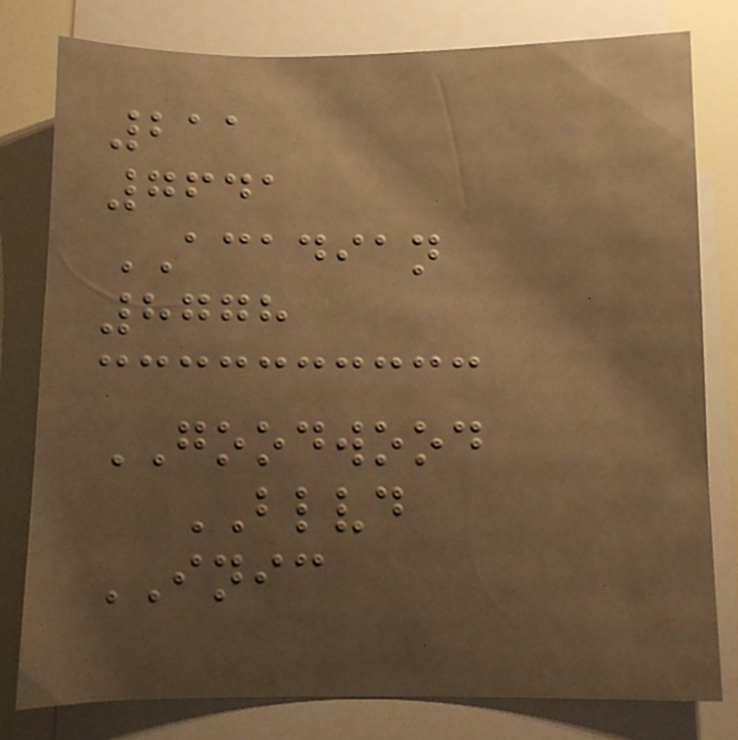211
7641
ACADIAN
8778
GOODWOOD
BLVD
INIC
